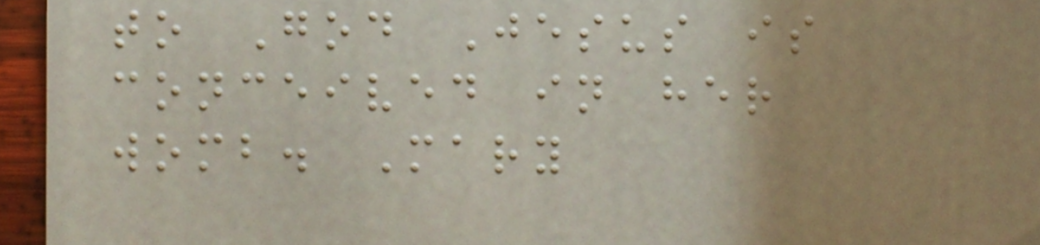to God Jesus is
conceived in her
womb. Mary
